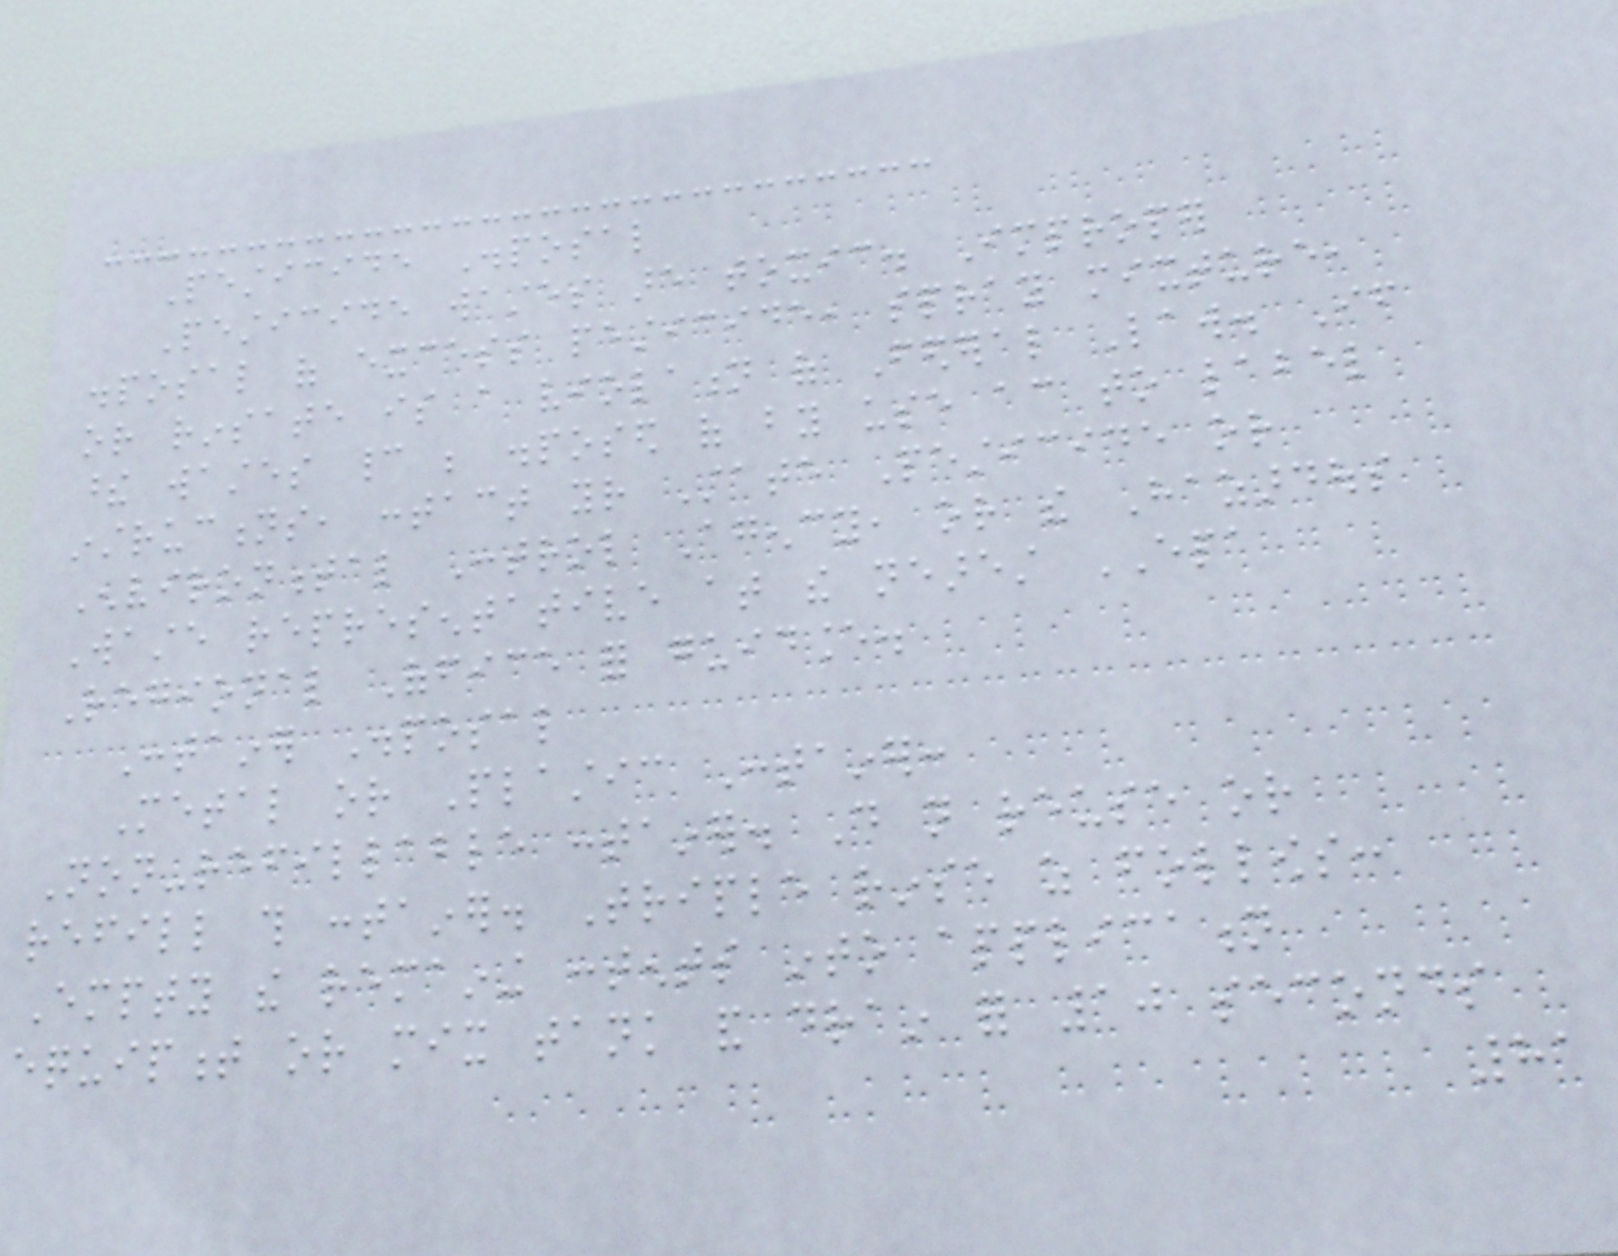Pesticide Disposal
Pesticide wastes are toxic. Improper
disposal of excess pesticide, spray mixture,
or rinsate is a violation of Federal Law. If
these wastes cannot be disposed of by use according to label
instructions, contact your State Pesticide or
Environmental Control Agency, or the Hazardous
Waste representative at the nearest EPA
Regional Office for guidance.
Container Disposal
Metal or Plastic Container:
Non-refillable container. Do not reuse or
refill this container. Triple rinse as follows:
Empty the remaining contents into application
equipment or mix tank and drain for 10 seconds
81
